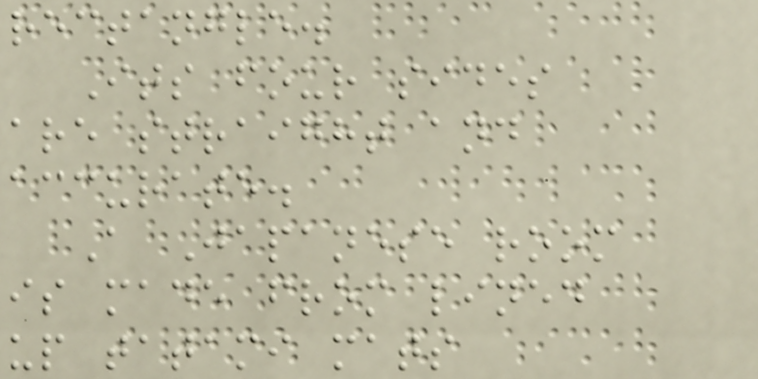rectangle.
Its four sides
are straight and
accurate.
A Japanese room
is made from lined
up tatami mats
